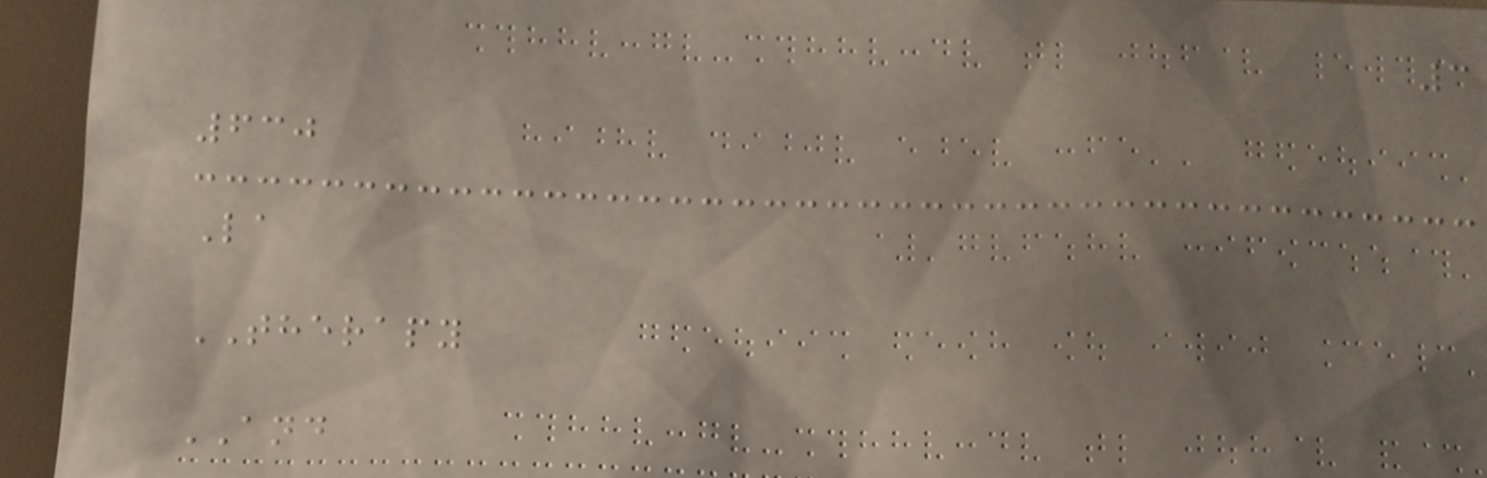3
630
La
THERAPY
AND
